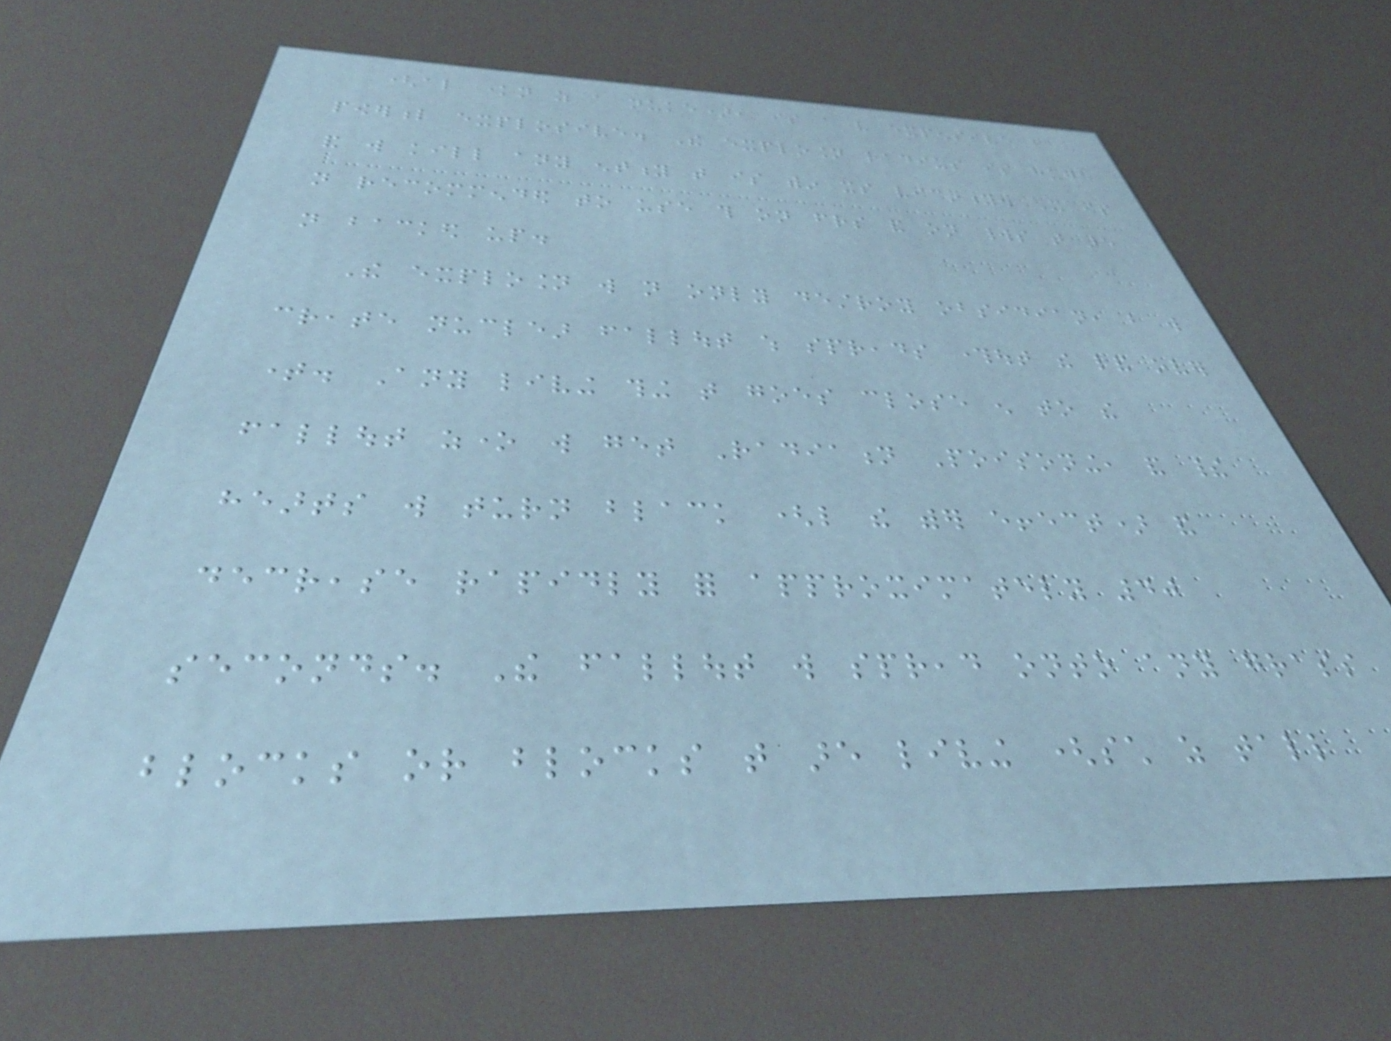(also known as a nuke), is a very expensive but
powerful explosive. The explosion radius is huge
and will kill any entity that is within its vicinity. It is
not recommended to use this on friends and on worlds that are
not backed up.
The explosion will not only destroy obsidian, but will
create nuclear fallout which spreads throughout the land over
time. Any living thing that goes close enough to the
fallout zone will get Radiation Poisoning, and their
hearts will turn black (like the wither effect) and
decrease rapidly for approximately 40
seconds. The fallout will spread onto any grass
blocks or blocks that are living (such as tall
